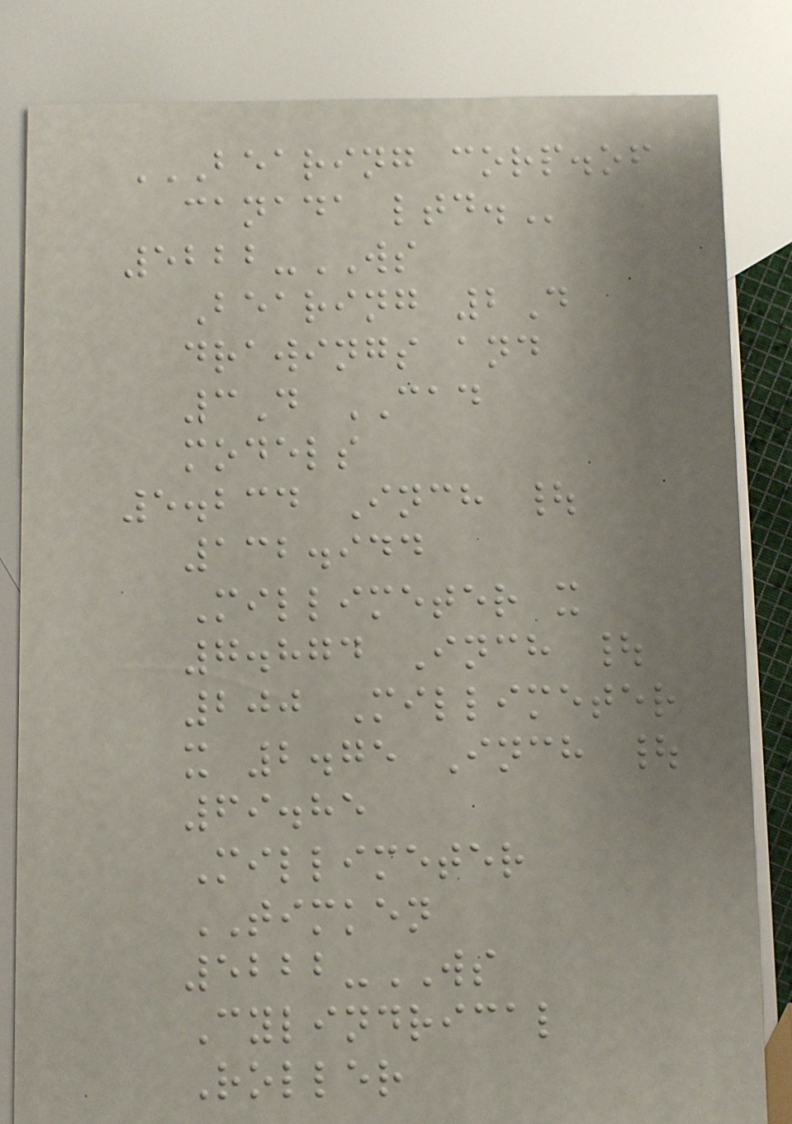BEARING CORP.OF
CANADA LTD.
5222-WS
Bearing 2D
drawings and
3D CAD
models
5.234 Inch |
132.944
Millimeter x
7.874 Inch |
200 Millimeter
x 2.75 Inch |
69.85
Millimeter
TIMKEN
5222-WS
Cylindrical
Roller
